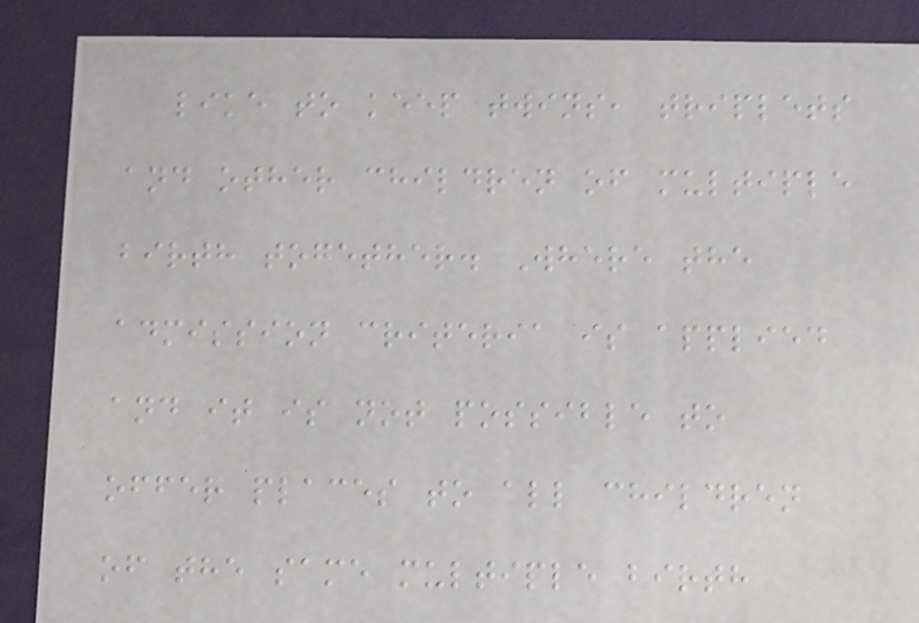like to keep twins, triplets
and other children of multiple
birth together. Where the
admission criteria is applied
and it is not possible to
offer places to all children
of the same multiple birth
